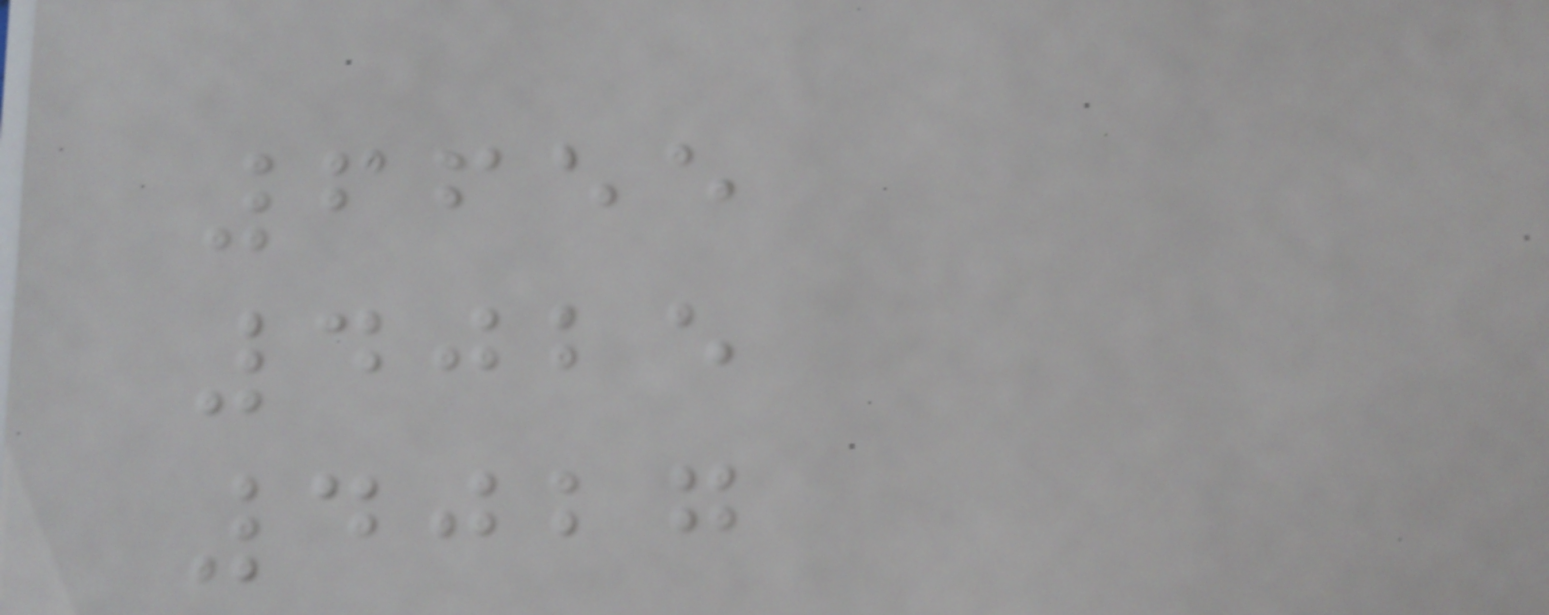6655
4025
4027
